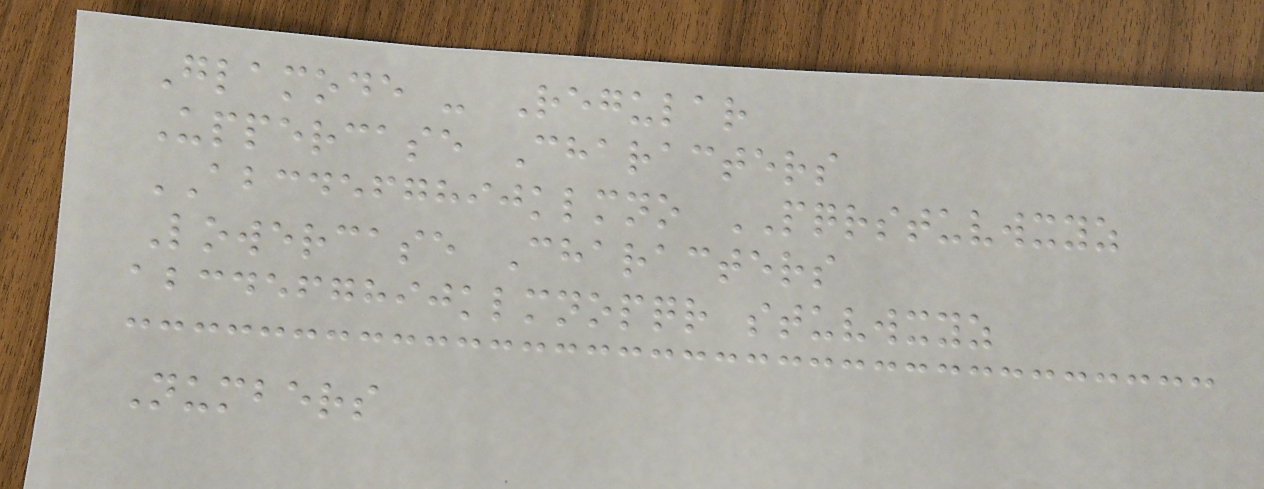Glamode - Regular
Uppercase Characters
ABCDEFGHIJKLMNO PQRSTUVWXYZ
Lowercase Characters
abcdefghijklmnopqr stuvwxyz
Numbers
